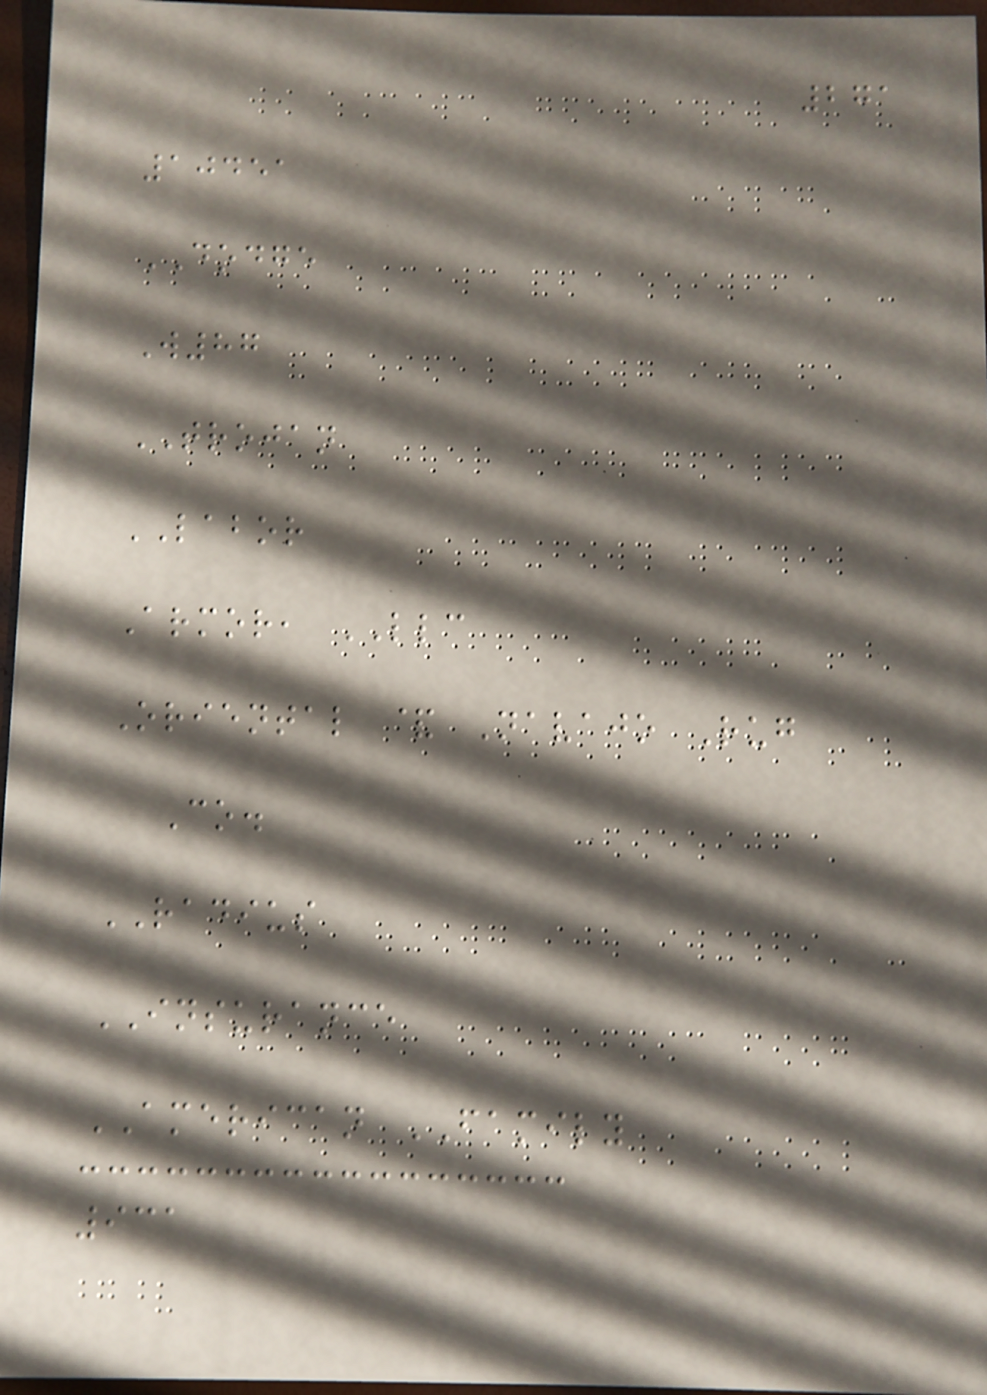271
10451
DODGE
W87
TROJAN
LABOR
Armor, LLC
Oriental & Navajo Rug
Co.
RADIUS
INSURANCE
AMERICAN FAMILY
931
